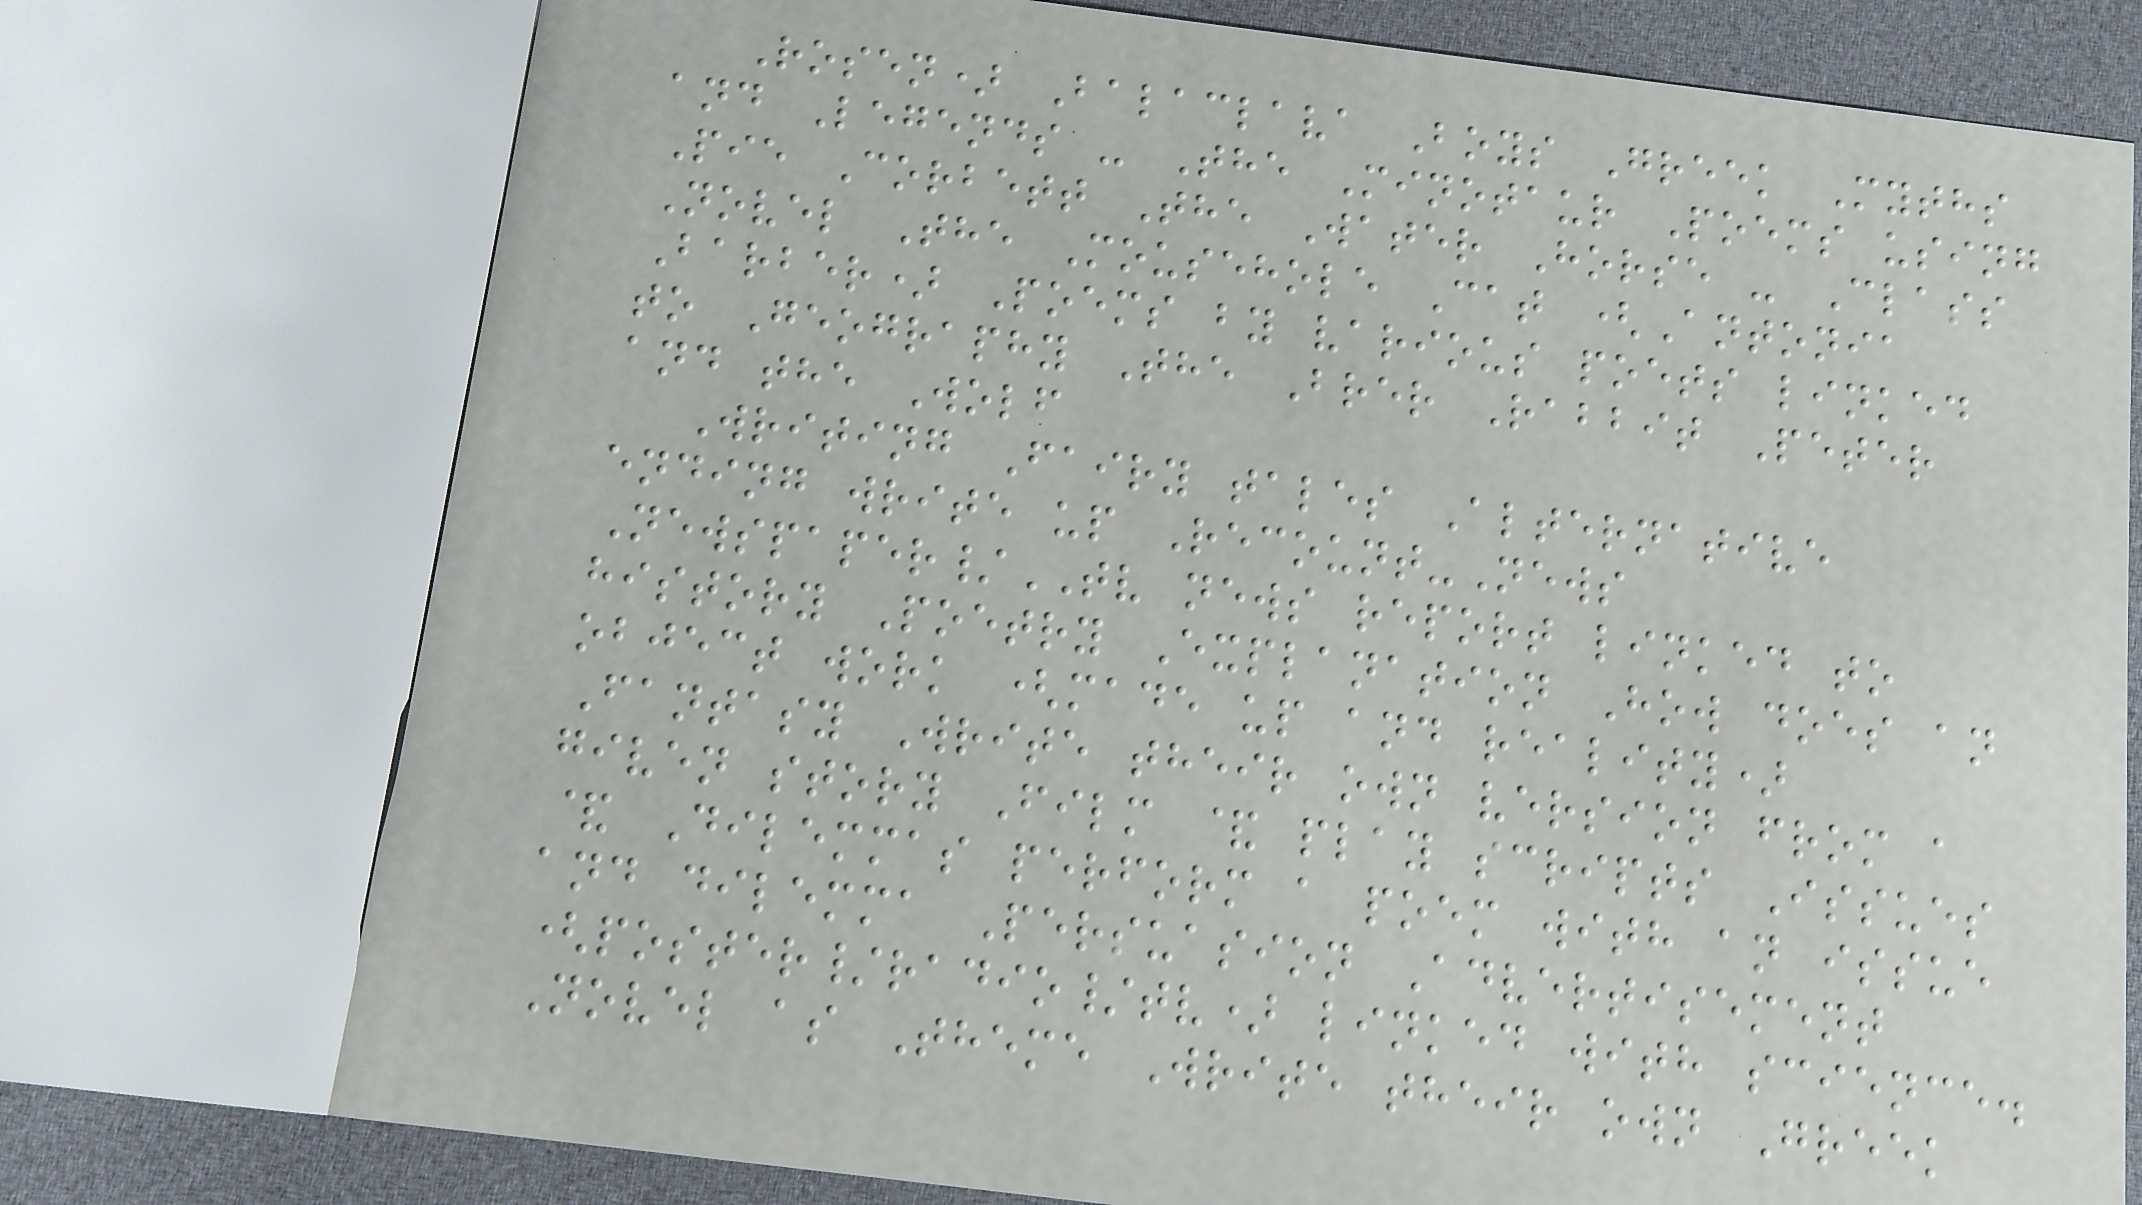Rosen) Balaclava Boys Greek Myths
and Legends - The Minotaur Poems using
Pie Corbett The Water Horse - Class
Novel The Mousehole Cat (Antonia
Barber) Poems by various poets linked
to Geography The Brer Rabbit Peter
and the Wolf
Writing Fairy tales Alternative
ending write up Recount-News
Newspaper/TV news report linked to
history Poetry Explanation How does an
object work (made up and reality)
Fantasy Write their own version from a
given story Film & play scripts Issues
& Dilemmas perform a poem with an issue
and dilemma Persuasion Advertisement
(poster/radio/tv) linked with science.
Novel as Theme Write their own Greek
